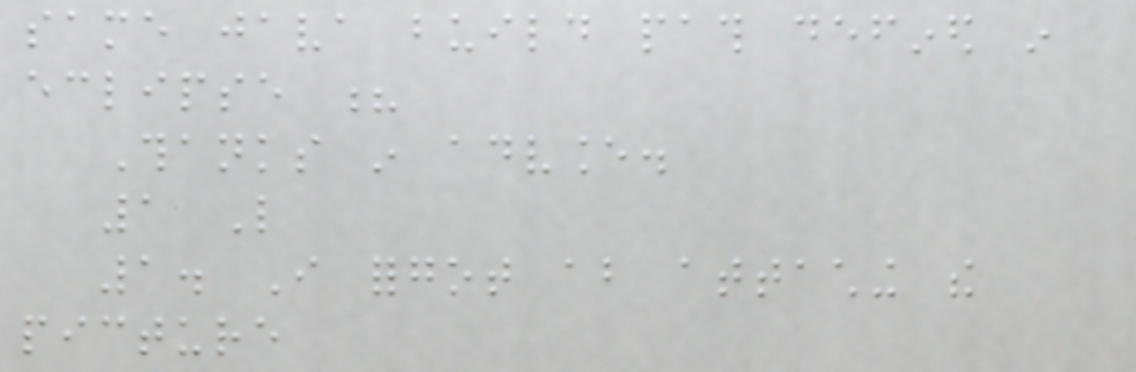same java build path defined in
eclipse ?
Thanks in advance.
1 Like
1. I forgot about attaching the
picture
